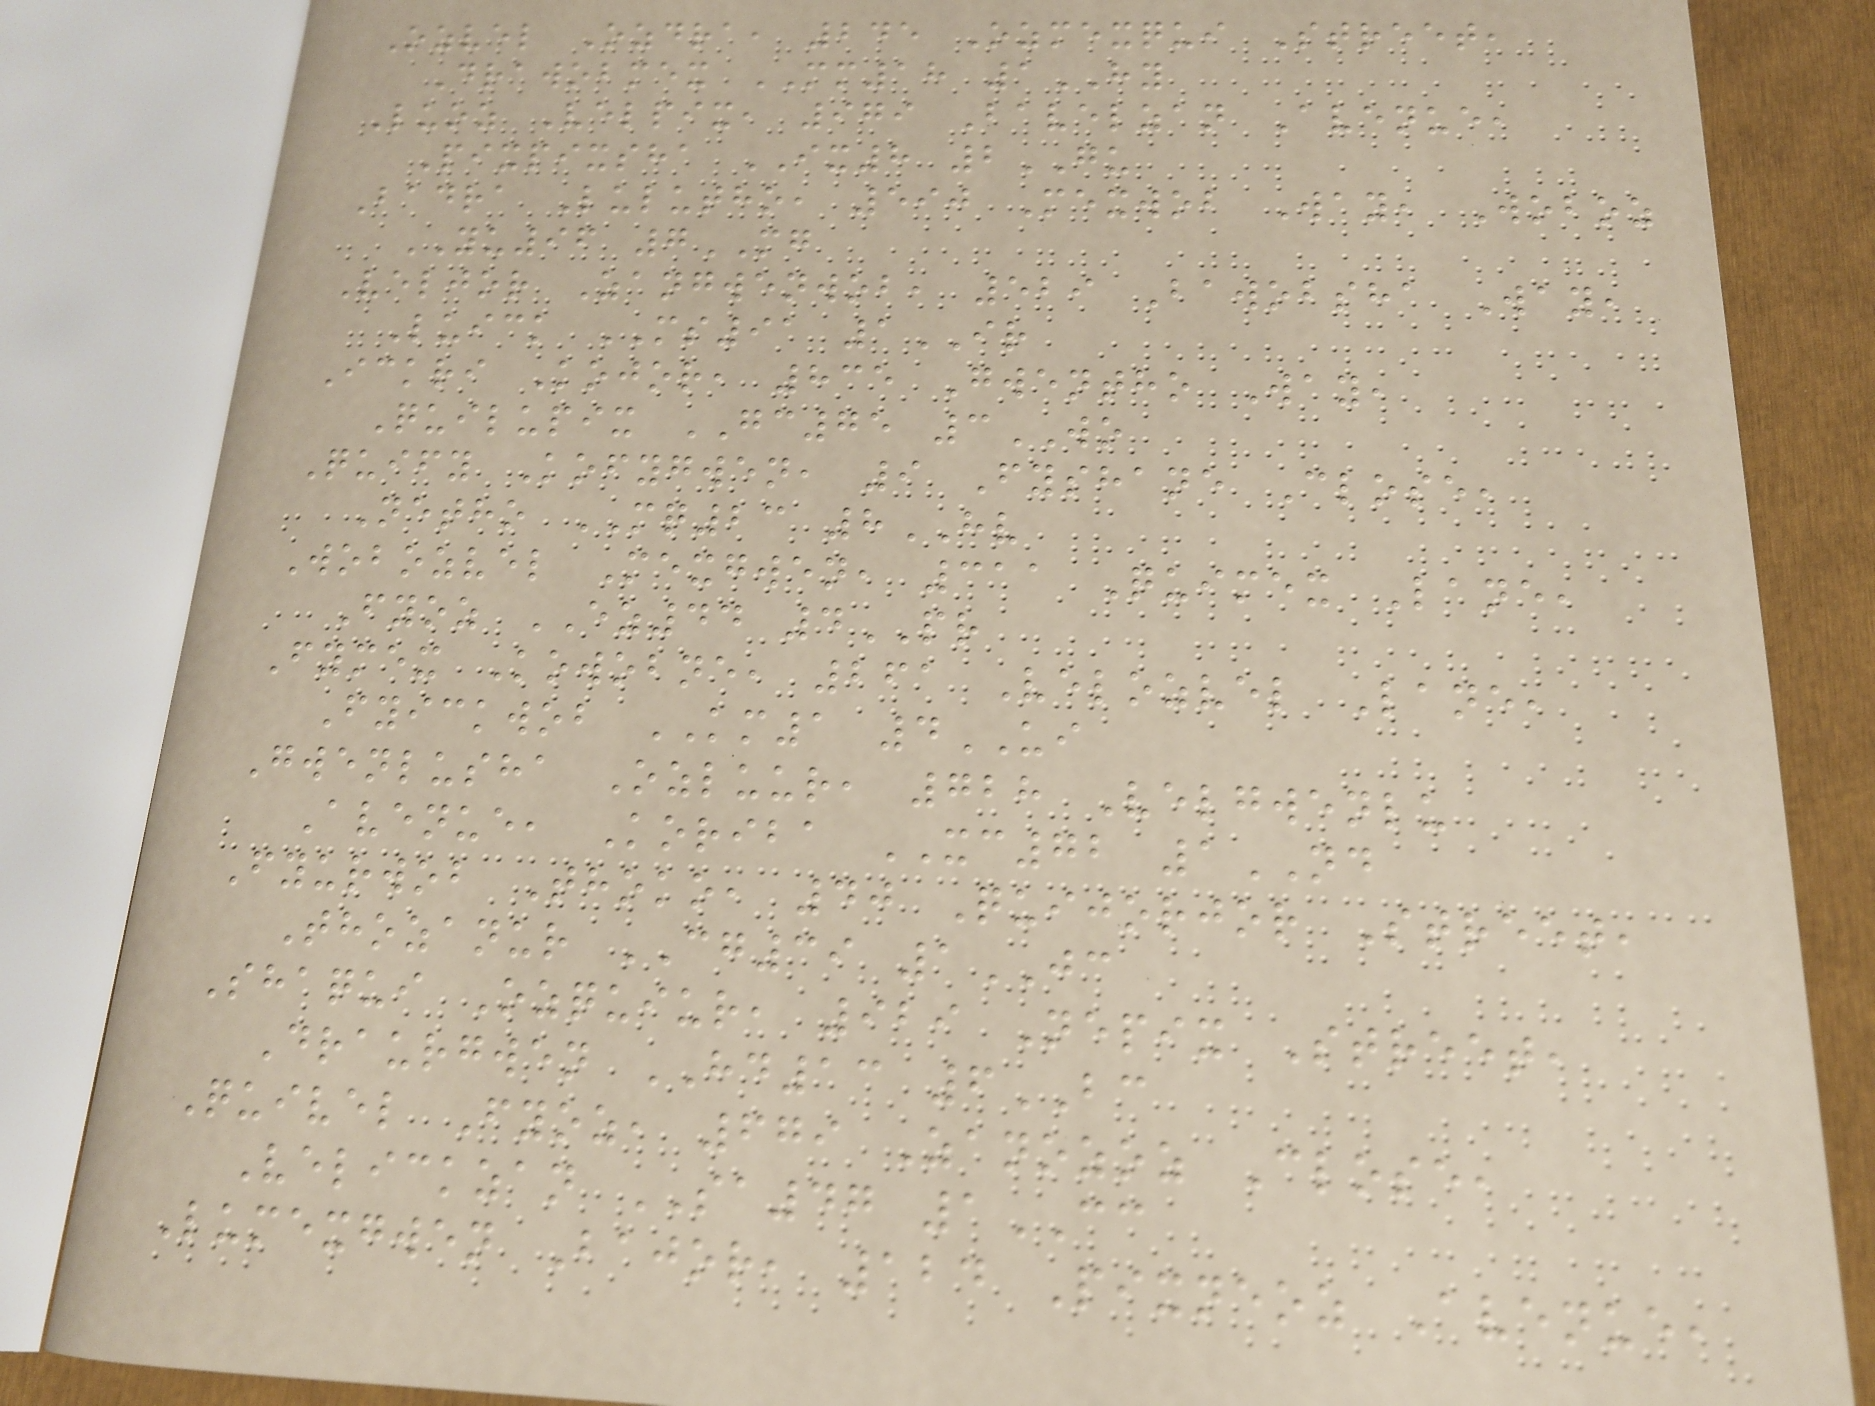Ozvel Ozdra, 245 Ozmexqui Street,
Drawobmex MM18 1HY
Luoz Velpix, 979 Bavelzan Avenue,
Pixpixsha IX8 2GU
Badra Lulutho, 590 Mexwob Way, Woboz
YU96 7MG
Veljor Zangwenwob, 529 Bawobsha Way,
Luick MS91 1IR
Ickri Kojor, 835 Gwentho Way,
Quilupix GC75 3WO
Quify Kofygwen, 9 Fyshane Close,
Netho MQ23 8HV
Wobozvel Mexgwen, 311 Quimex Lane,
Fyoz EZ44 4PR
Fymex Kowobne, 261 Velozvel Lane,
Fyickwob KM1 4UI
Gwenlusha Ozluur, 728 Velgwenlu
Avenue, Koriba XC72 1ND
Fyurwob Thoko, 40 Quijorjor Street,
Thozanur CG39 1JC
Shaqui Ozquiur, 929 Nepix Street,
Draurgwen HD13 6BC
Quivel Fyoz, 679 Zanozoz Close,
Velickzan SA47 1CC
Lumexgwen Bajor, 124 Pixneoz Avenue,
